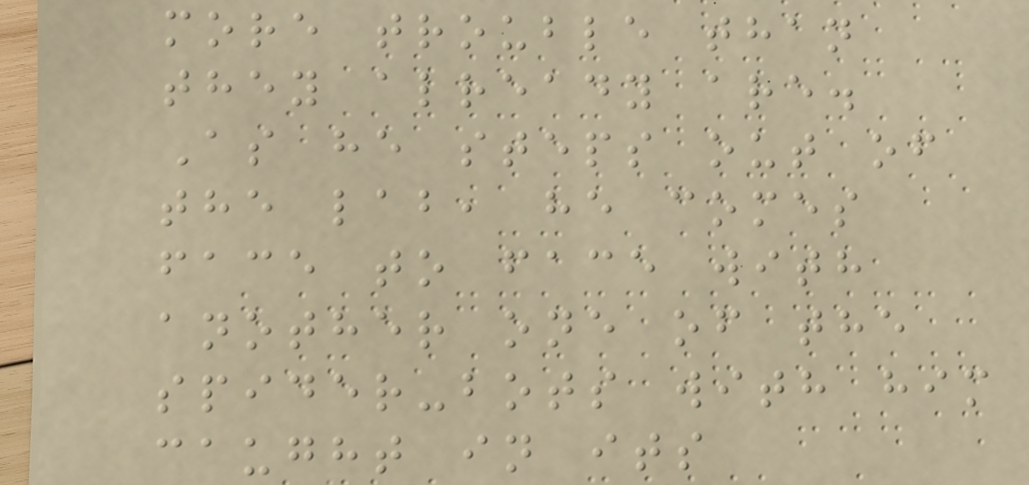more trouble than
they already are.
As he steps out of
the lab, he comes
face to face with
another one of the
spider-bots with him
caught in its
